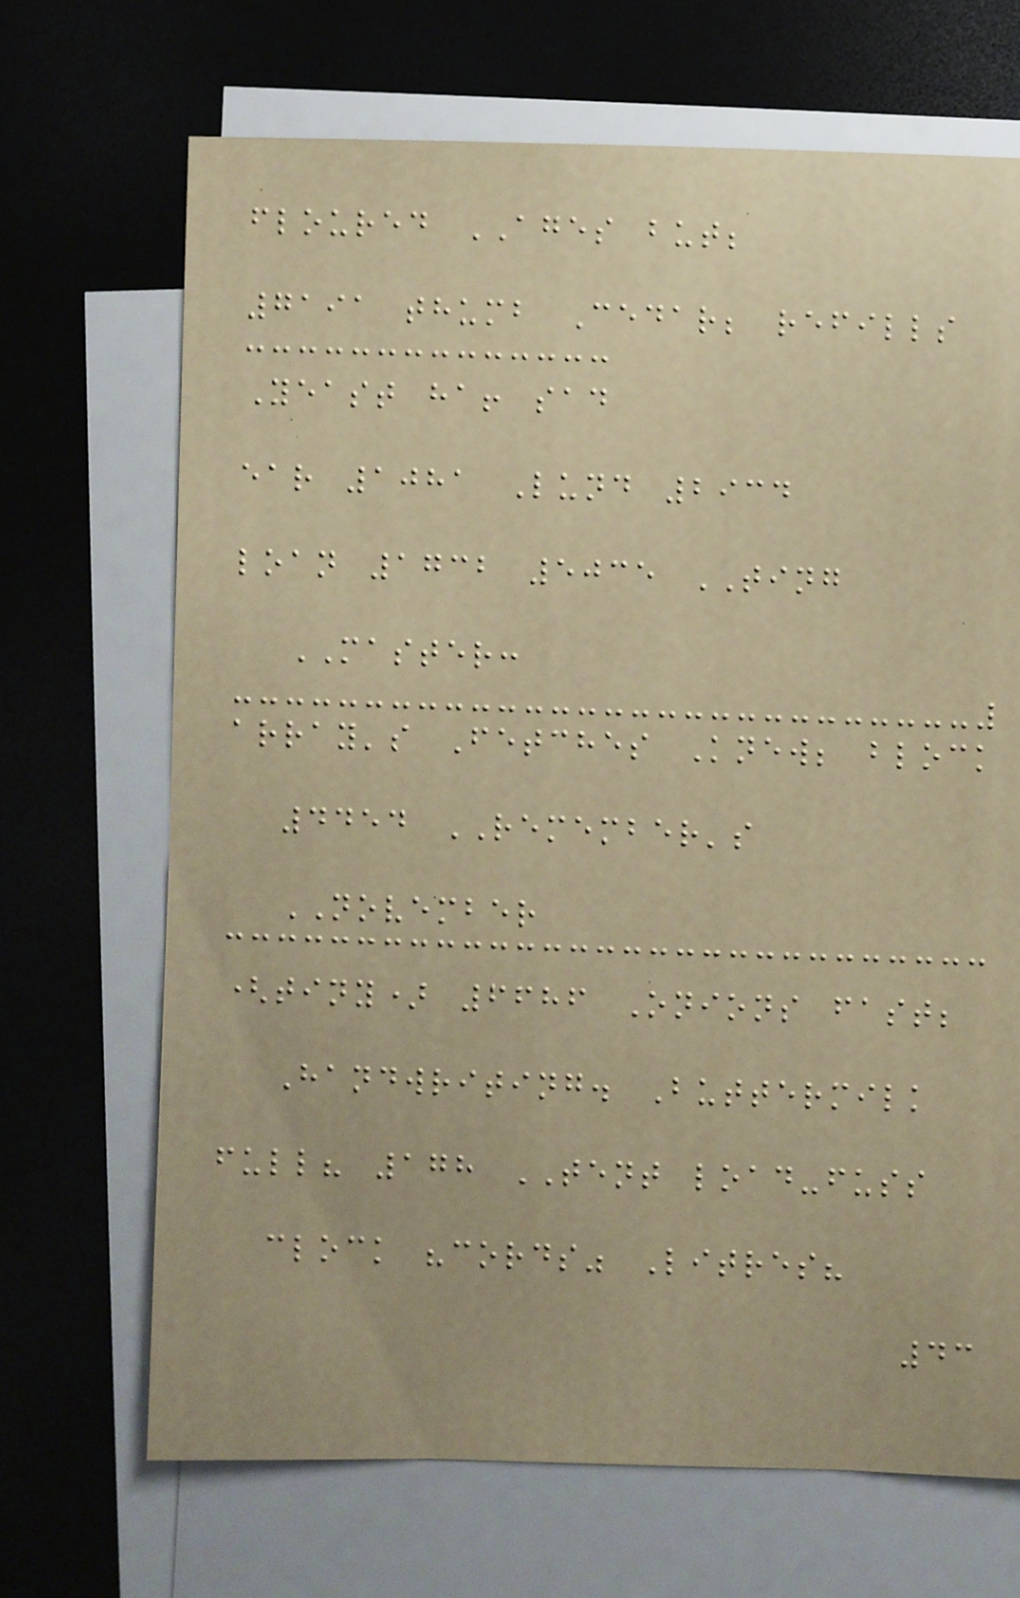floured AGES but;
7191 thumb Cedar; refills
Yeast ha! sad
ear 1081 Lund 2934
loan 1732 5035 TING
MASTER:
array's Fetches Knew; block
4454 REMEMBER's
NOVEMBER
(tiny) 6686 Onions fast;
Handwriting. Buttermilk
full? 178 TENT load-fuss
clock "cords" Litres?
43
